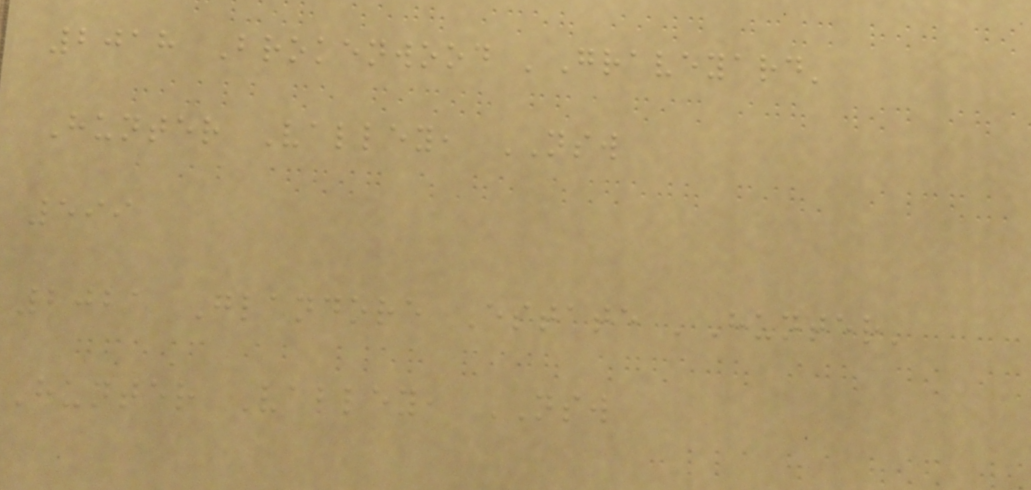2018 Brokenwood 'Graveyard'
Hunter Valley, NSW
599
2021 Glandore Estate 'Hunter'
Hunter Valley, NSW
